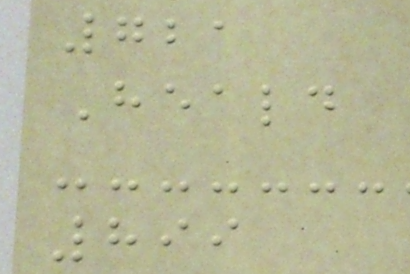721
Heald
899
